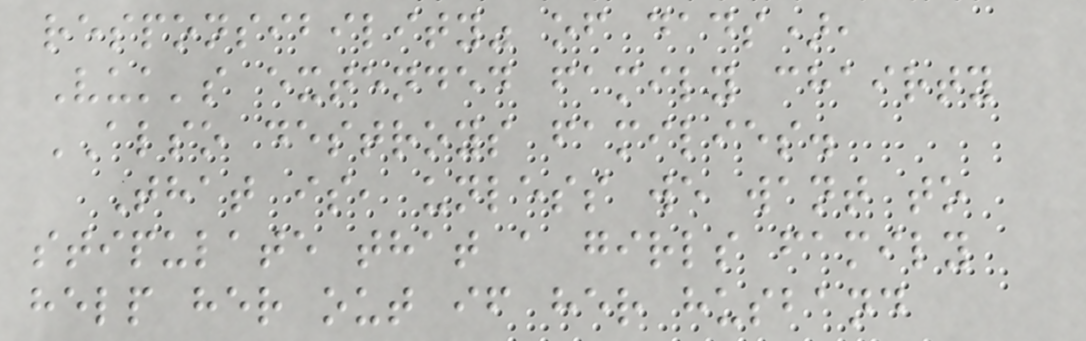responsibility" of dads),
Vuk's extended family chairty
ALSO destroys families.
That is, unless we want to
stipulate that a girls family
help her out if her husband
